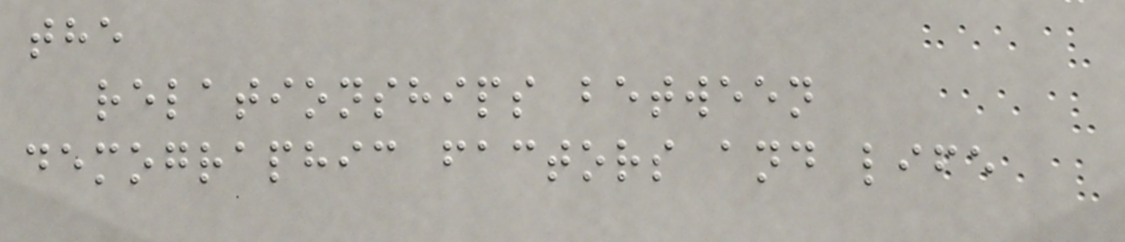the
relationships between
demographic factors and life
